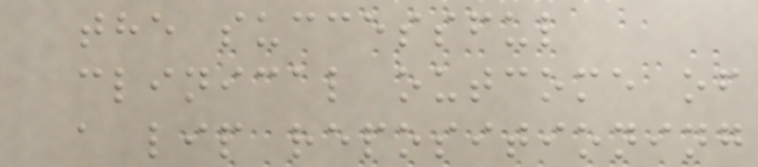the successful
clinical outcome of
a lip repositioning
